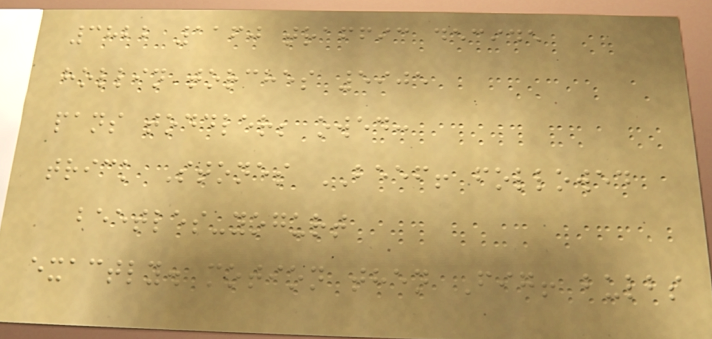3822 1160 traffic decide
hollin torches 5905
pans toddler; owed:
trick Stones BEEF! followed
beetles-yogurt
exactly. motion then Fig! bulbs
